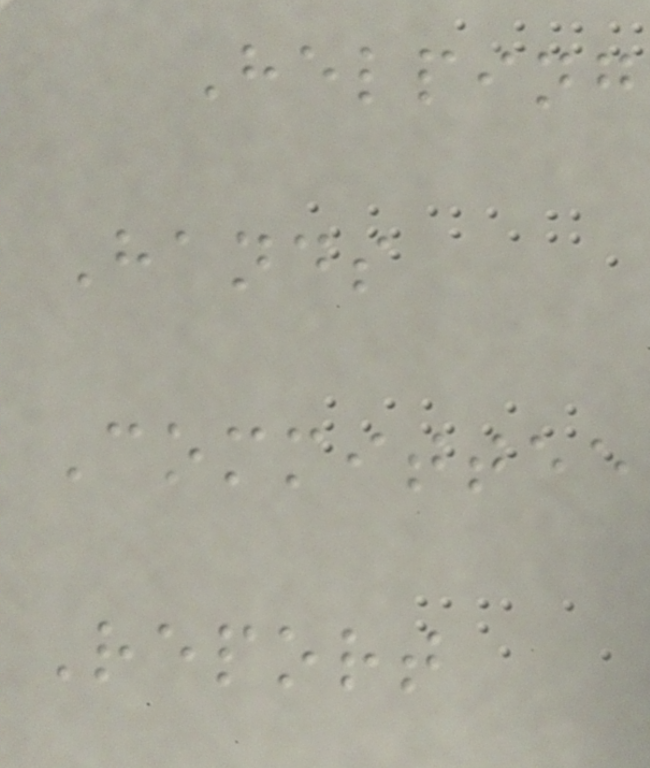Helping
Hands
Committee
Report
